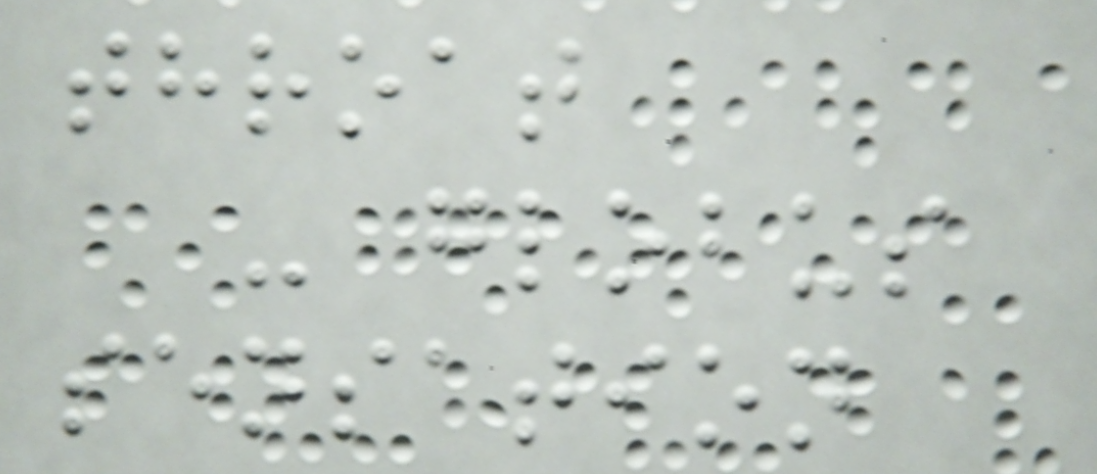throat
- globus
sensation
